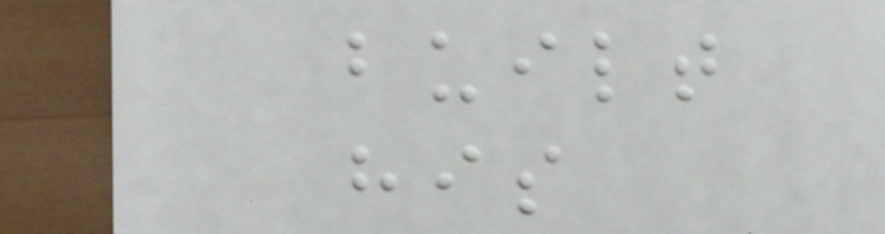built
his
